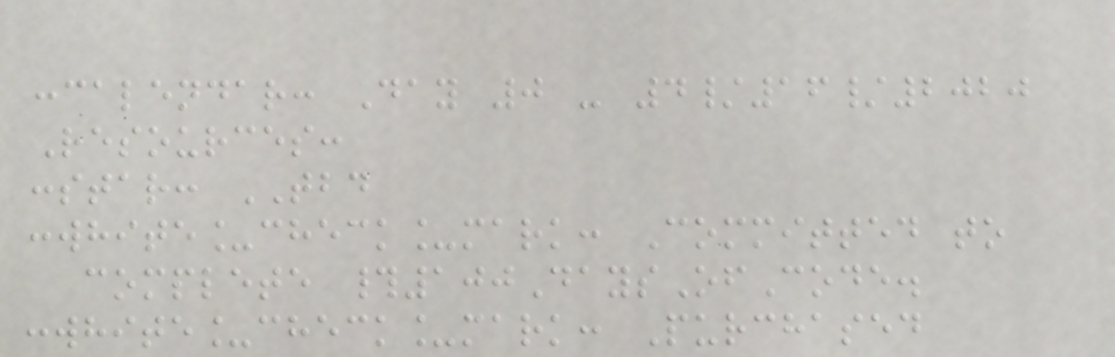:calendar: Day 0 - 4/16/2020
Resources:
:star: TBD
:white_check_mark: Committed to
complete #100DaysOfCode.
:white_check_mark: Purchased
